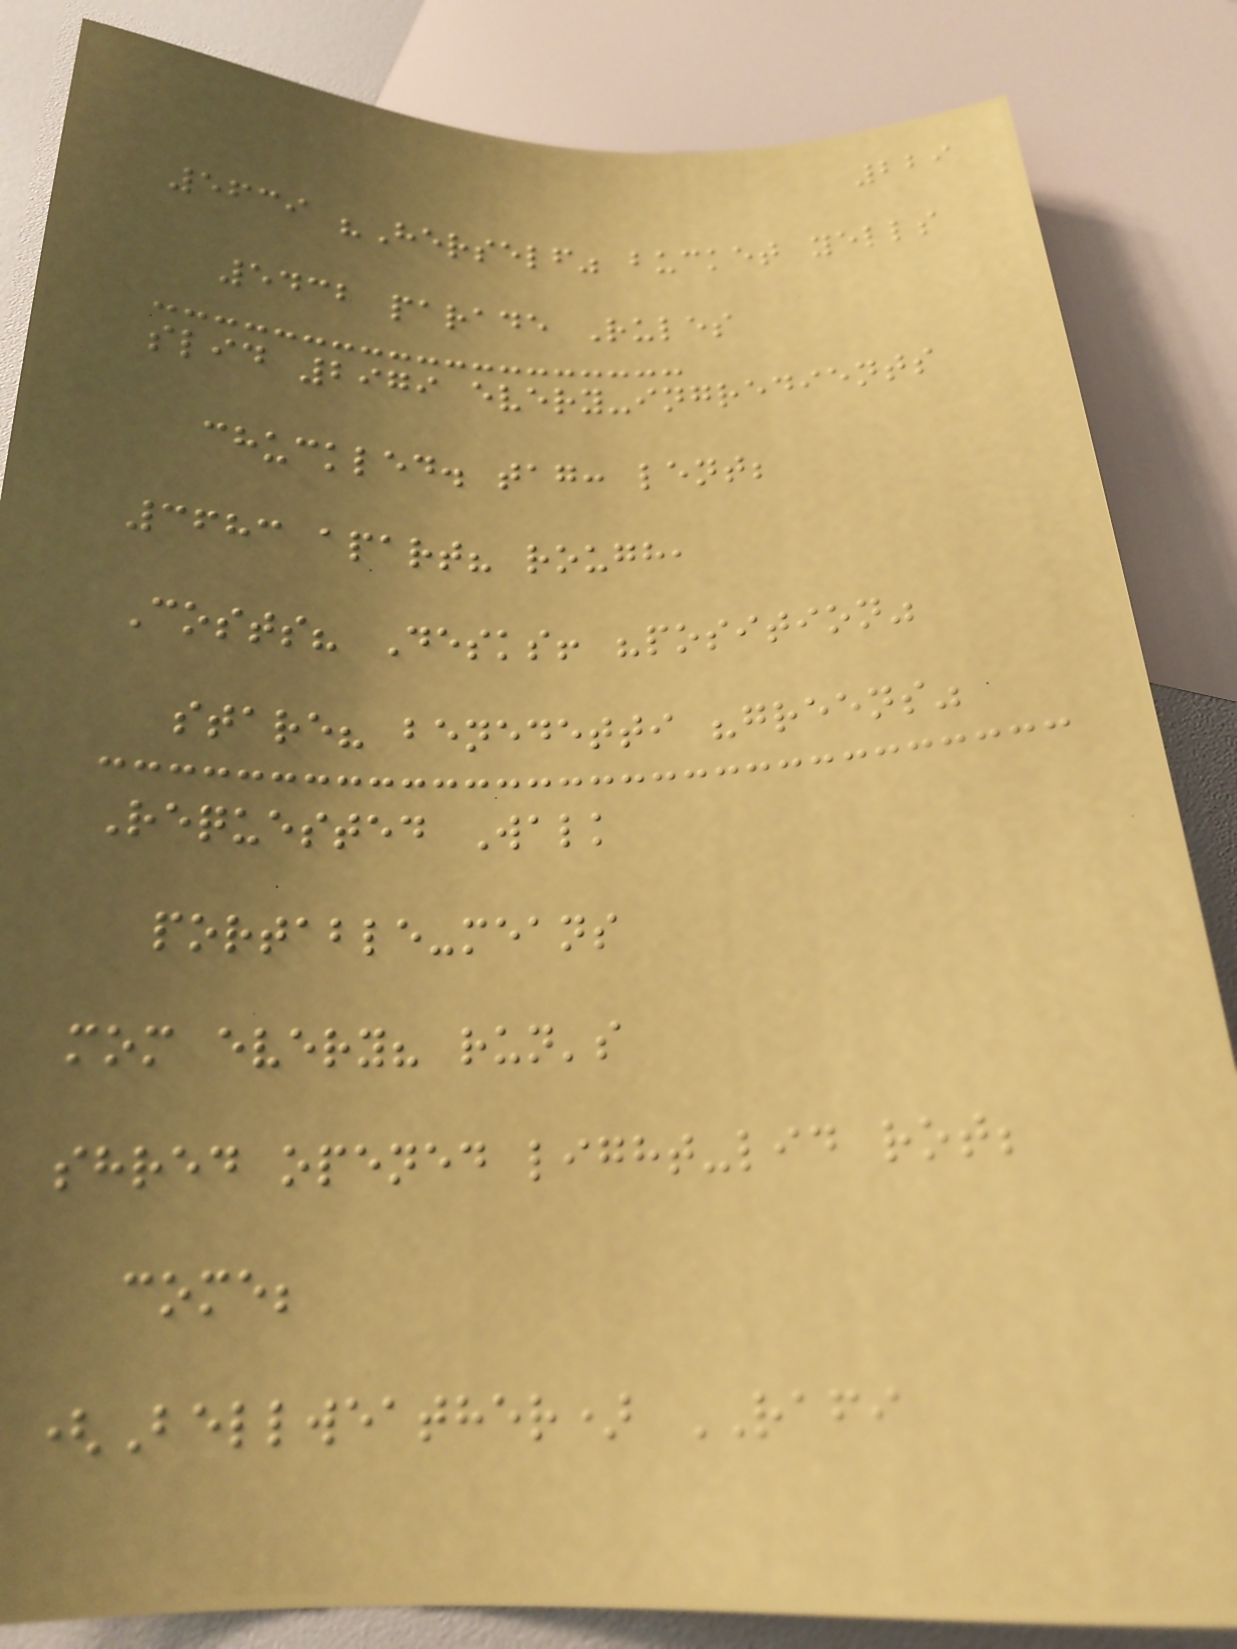229
5639 "Herself" bucket yells
5432 parade Rules
slid 2979 every-ingredients
chuckled. tag: lent;
3683 apart? rough,
Costs? Desks! "position"
stare? benedetti "greens"
Requested Walk
portable-means
mom every? run's
shred opened light-lid rot;
come;
(Bellweather) RAFI
